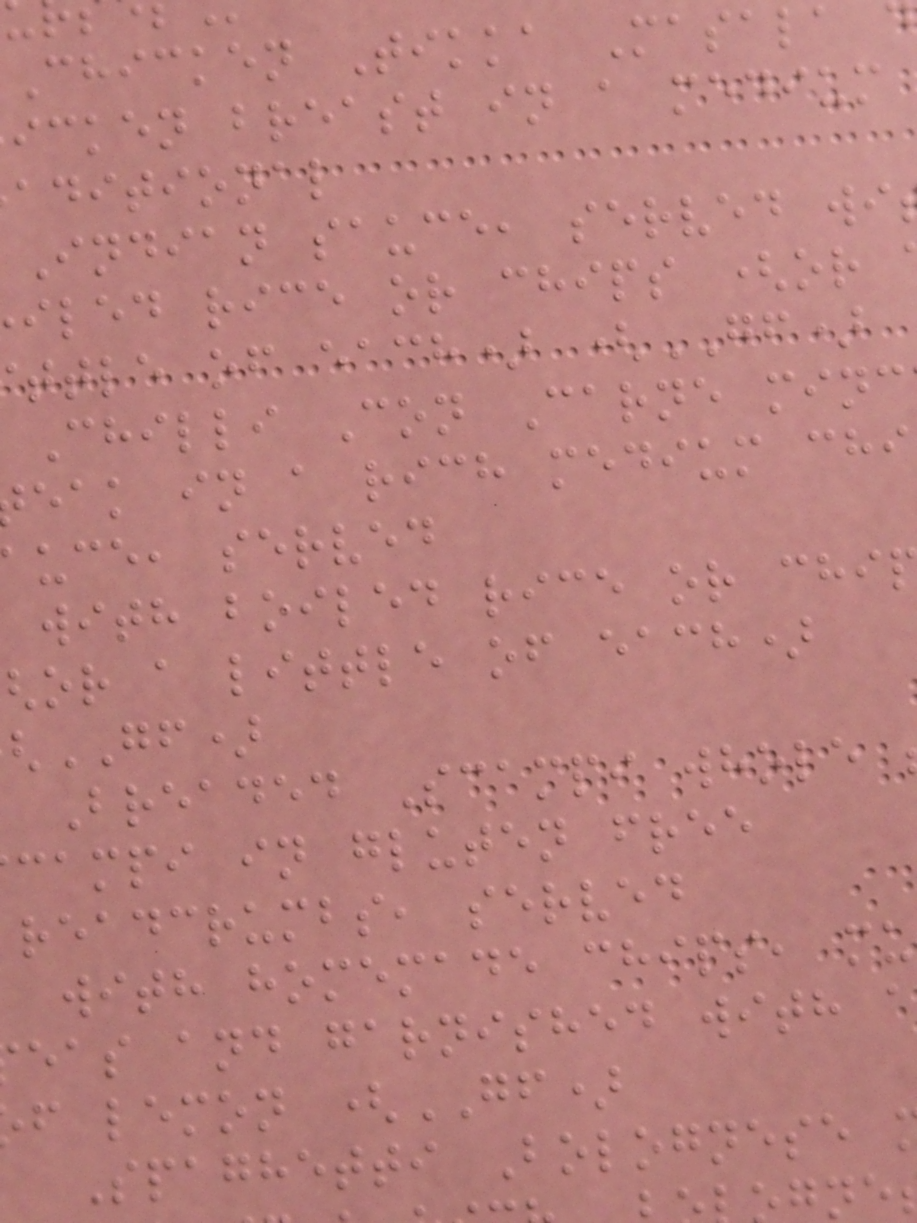Chicken Tikka Masala
icken breast in a medium
aditional
Indian sauce, served wi
iled rice or chips (or
ttle of each) (GF)
Chilli Con Carne minc
eak in a rich medium chi
uce, served
with boiled rice or chi
or a little of each)
GF)
Breaded Scampi whole
campi in gluten free
readcrumbs, served
with homemade chips, mu
eas and garnished with a
f lemon (GF)
Spaghetti Bolognese
